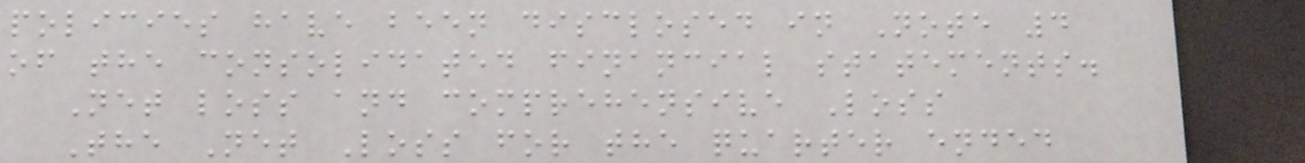policies have been disclosed in Note 4
of the consolidated financial statements.
Net loss and comprehensive Loss
The Net Loss for the quarter ended
